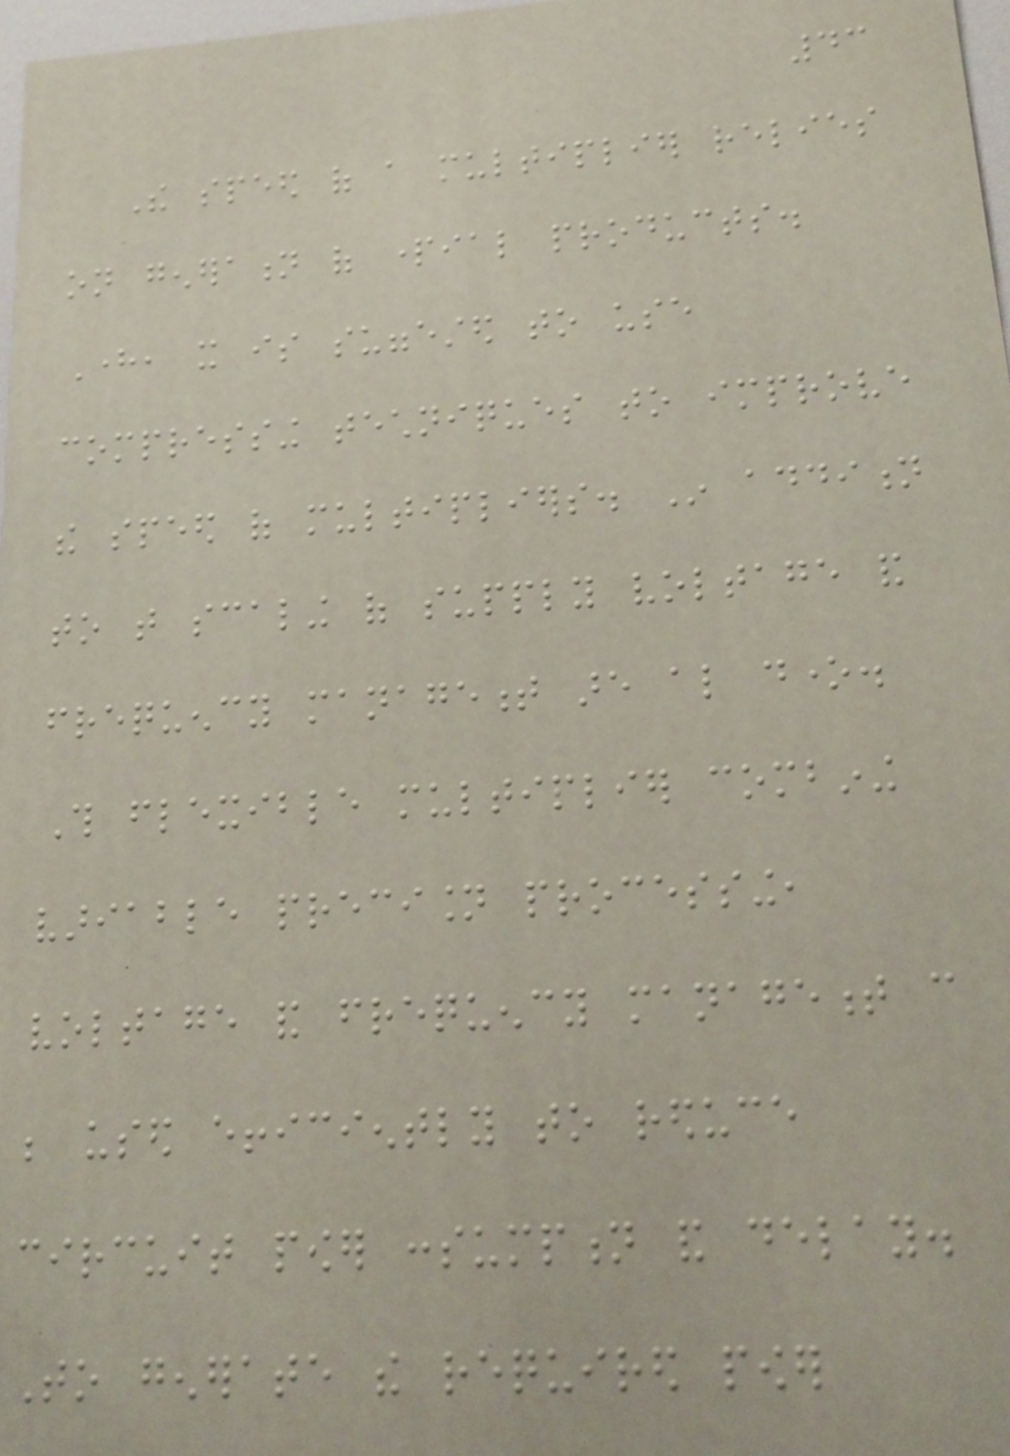43
The speed of a multiplier relies
on generation of partial products.
Here, it is suggested to use
compressing techniques to improve
the speed of multipliers. In addition
to that scaling of supply voltage and
frequency management are also done.
This flexible multiplier combining
variable precision processing,
voltage and frequency management can
be used efficiently to reduce
circuit power consumption and delay.
To generate the required power
